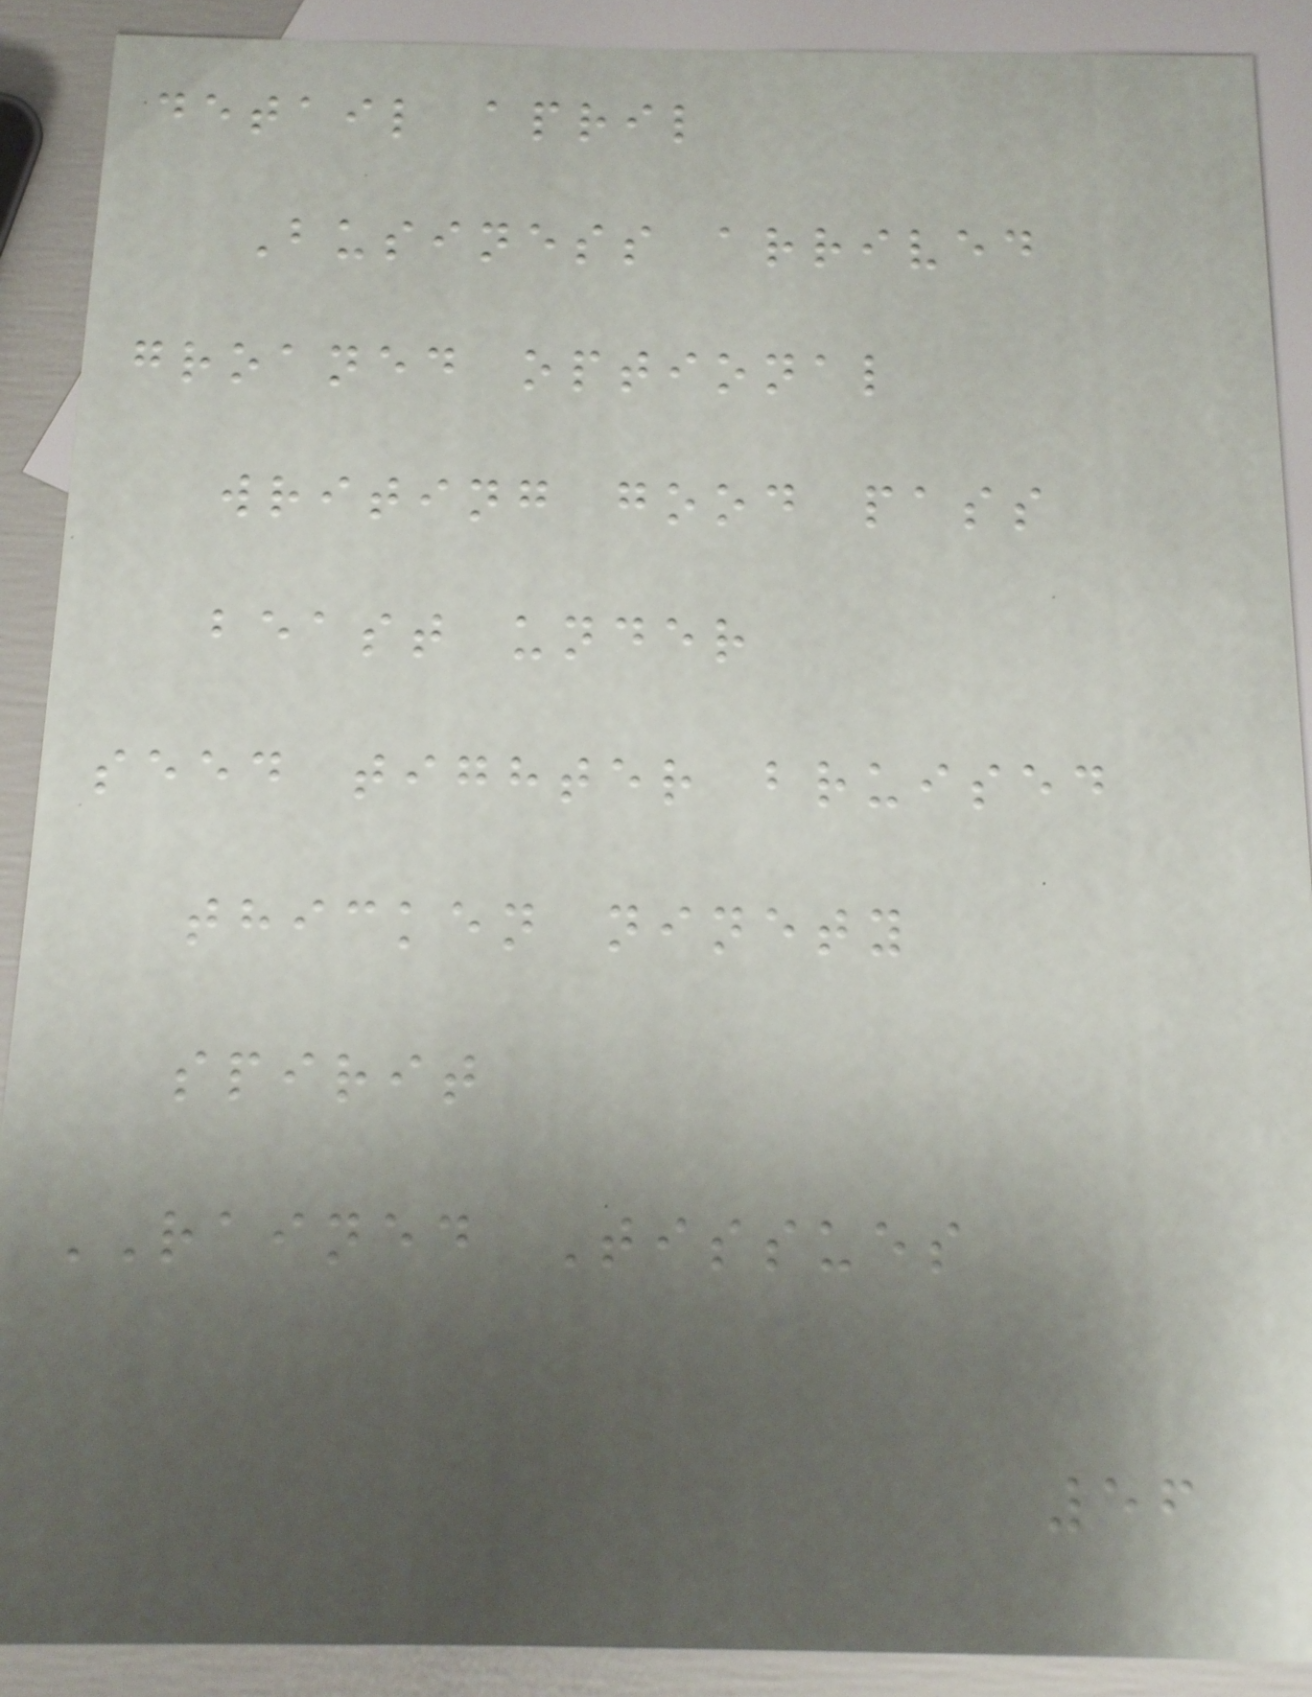detail april
Business arrived
groaned optional
writing good pass
beast under
seed tighter bruised
thicken ninety
spirit
RAINED Tissues
56
